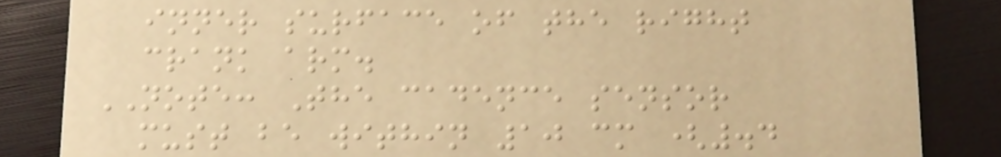inner surface of the right
crank arm.
NOTE: The cadence sensor
must be within 10 cm (.4
